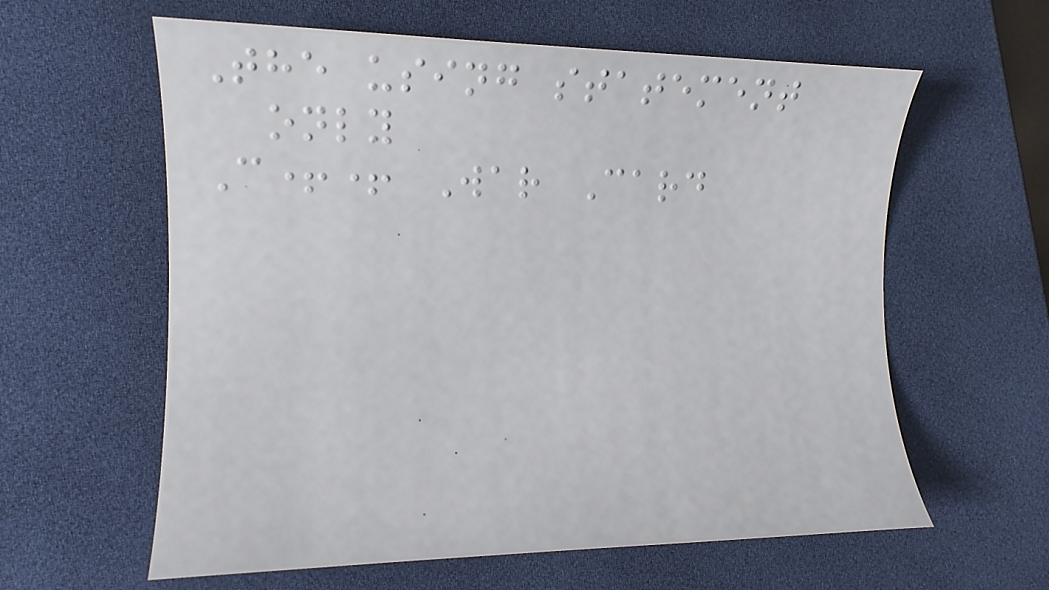The using statement
only
C++ War Card
